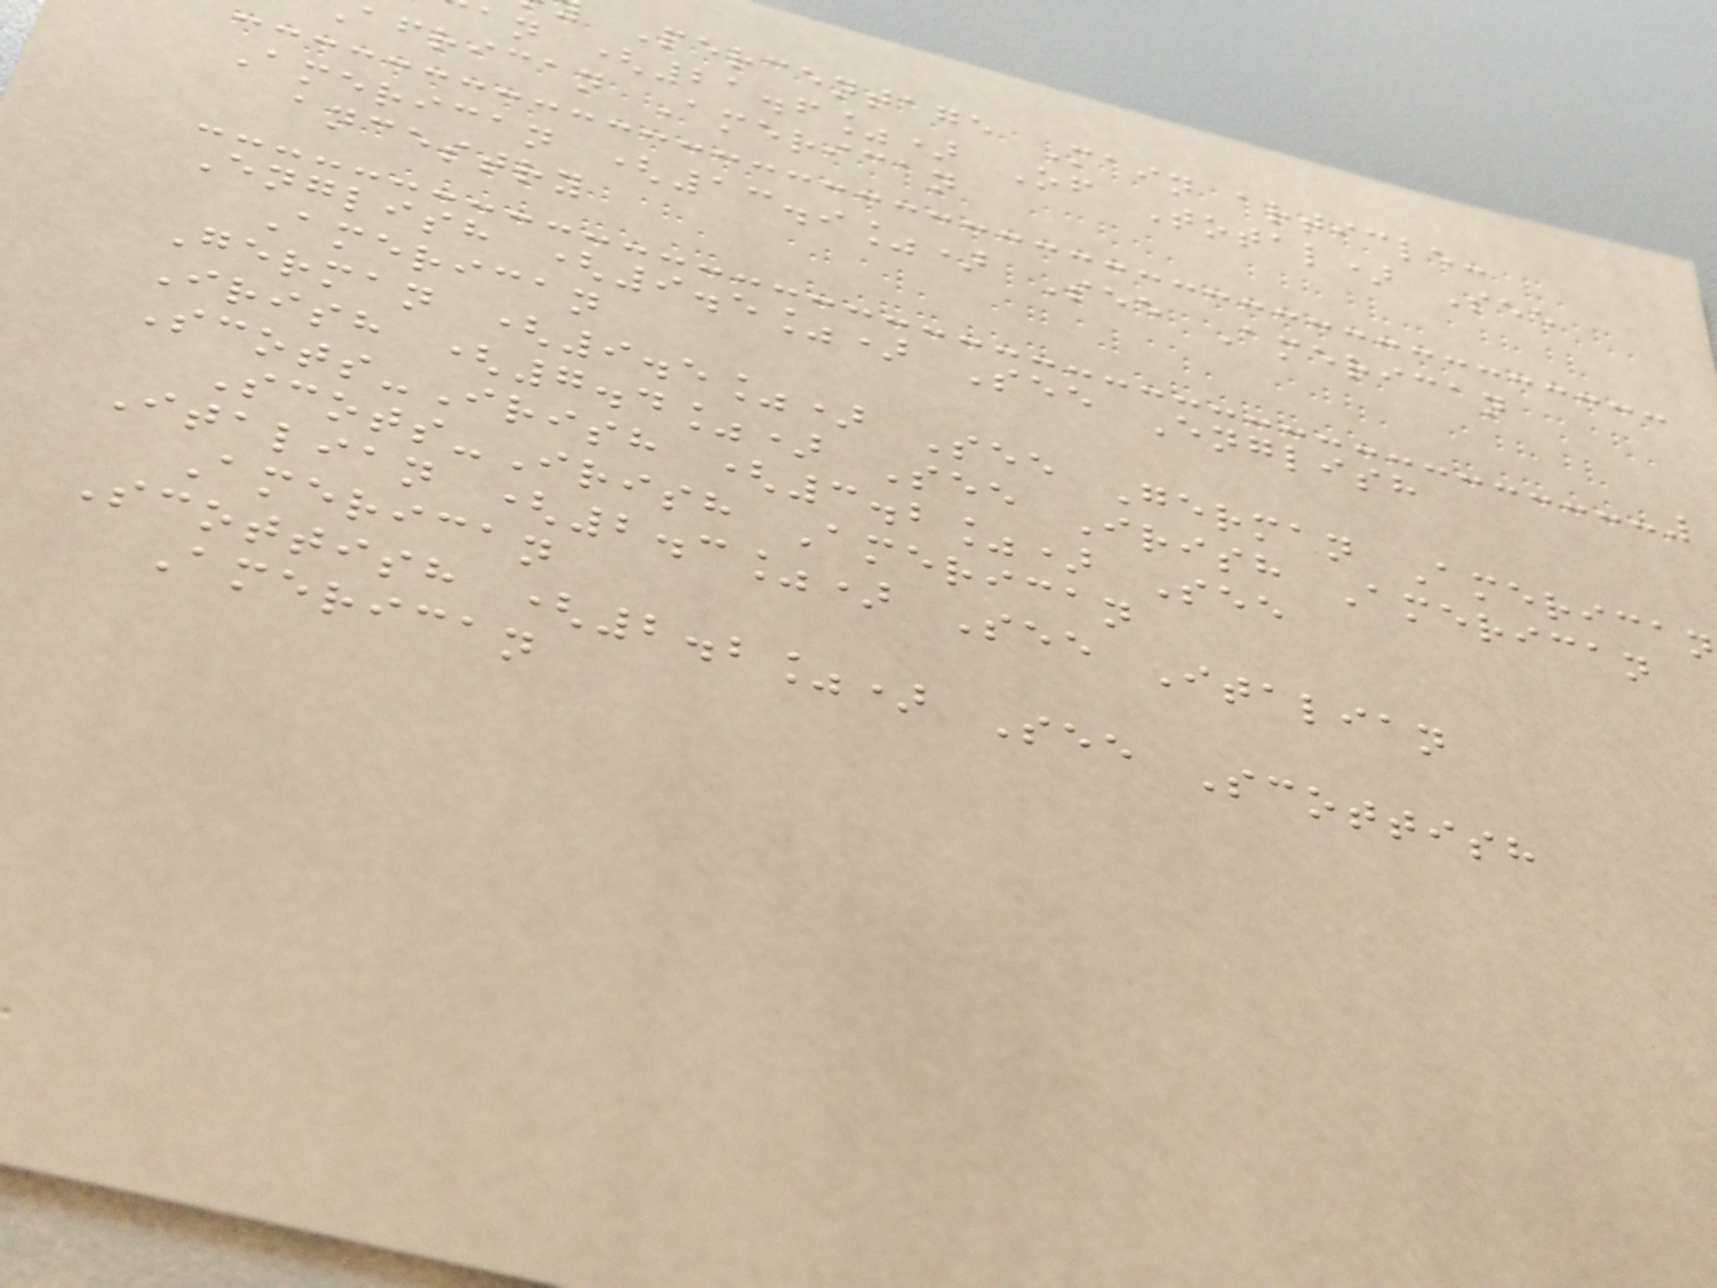Percentage Main article:
an (21.6%) Of Total) See
african American
American (13.9%) See American
ancestry
English (9.5%) See English
American
German (9.5%) See German American
Irish (7.4%) See Irish American
Scots-Irish (3.2%) See
Scots-Irish American
Italian (2.3%) See Italian
American
Scottish (2.2%) See Scottish
American
